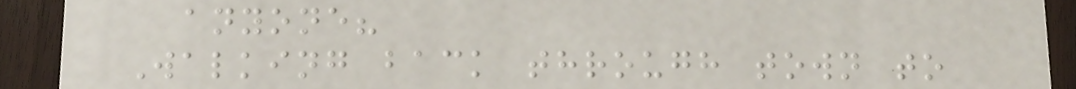anyone?
Walking back through town to
